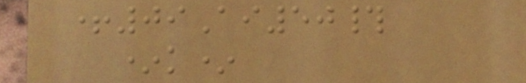+09Ai50#
*k*
